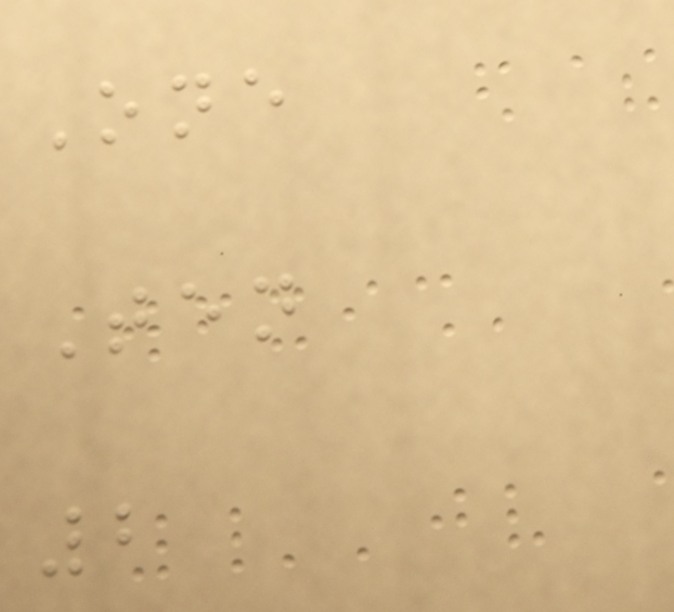One
Ten
2
